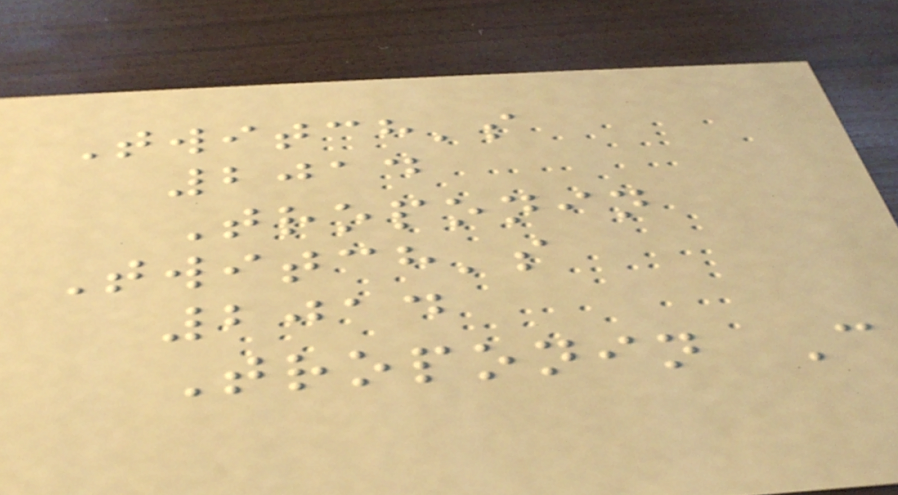Twitch's
2014
Troponin
Twitch's
2014
Troponin C
